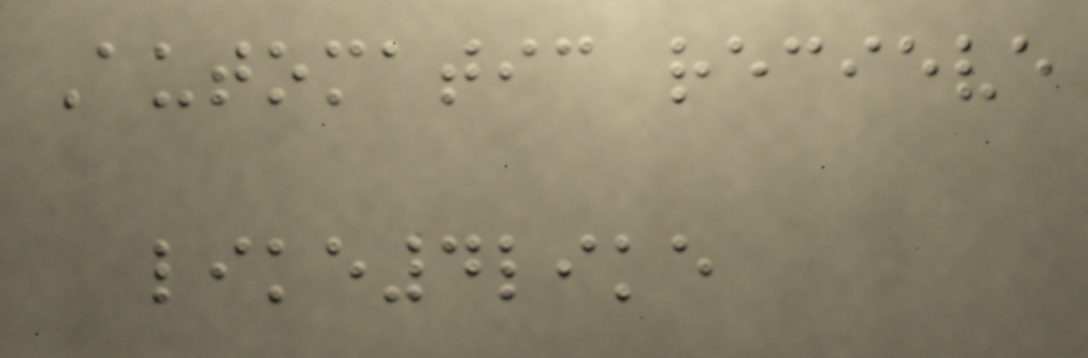Automatic recieve
like4like
